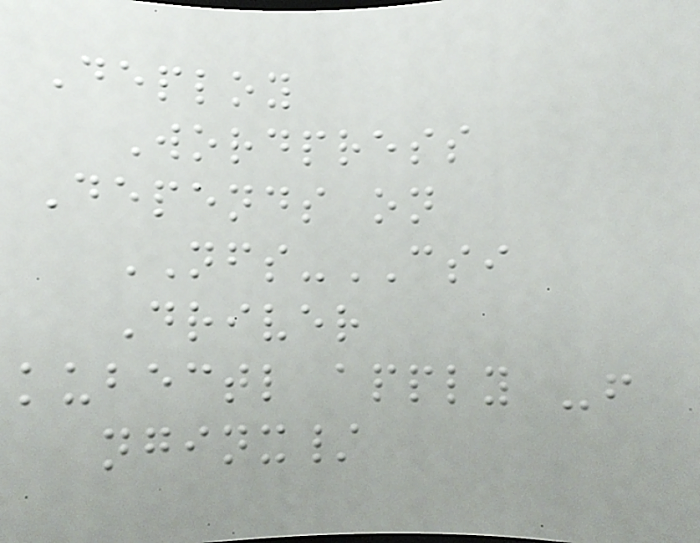Deploy
Wordpress
Depends on
NFS-CSI
Driver
kubectl apply -f
nginx/
